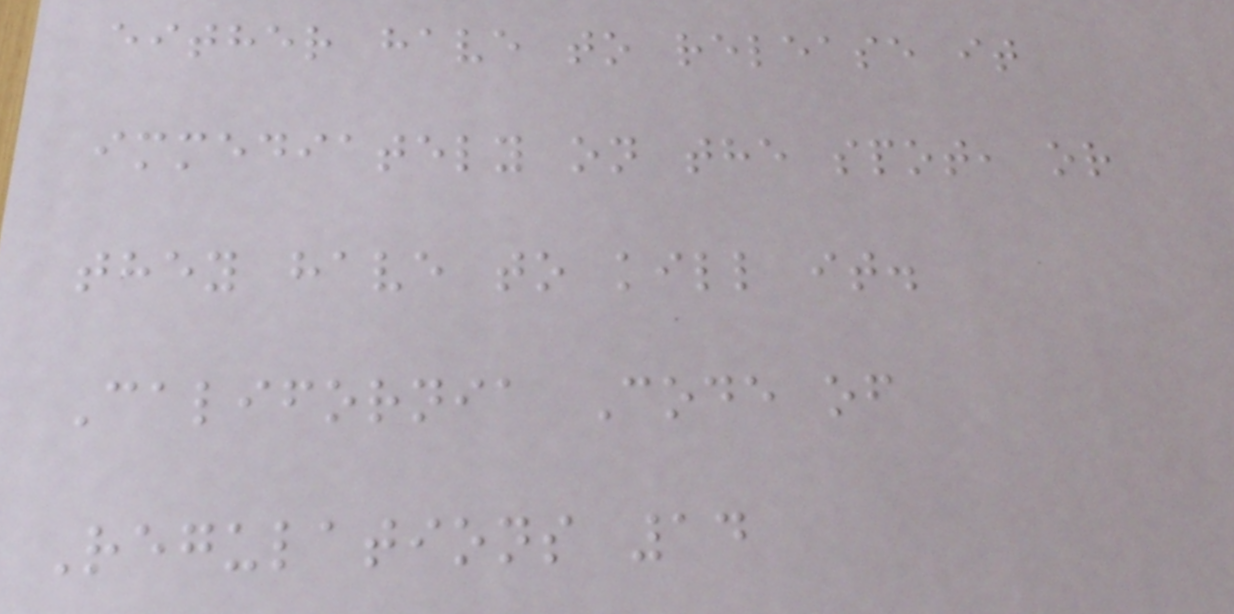either have to release it
immediately on the spot, or
they have to kill it.
California Code of
Regulations 14
